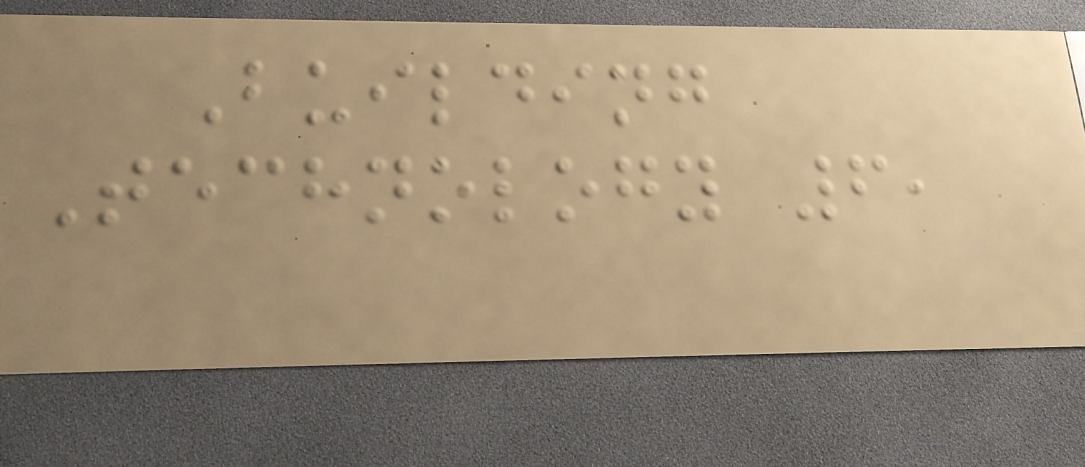Building
Technology 6,
